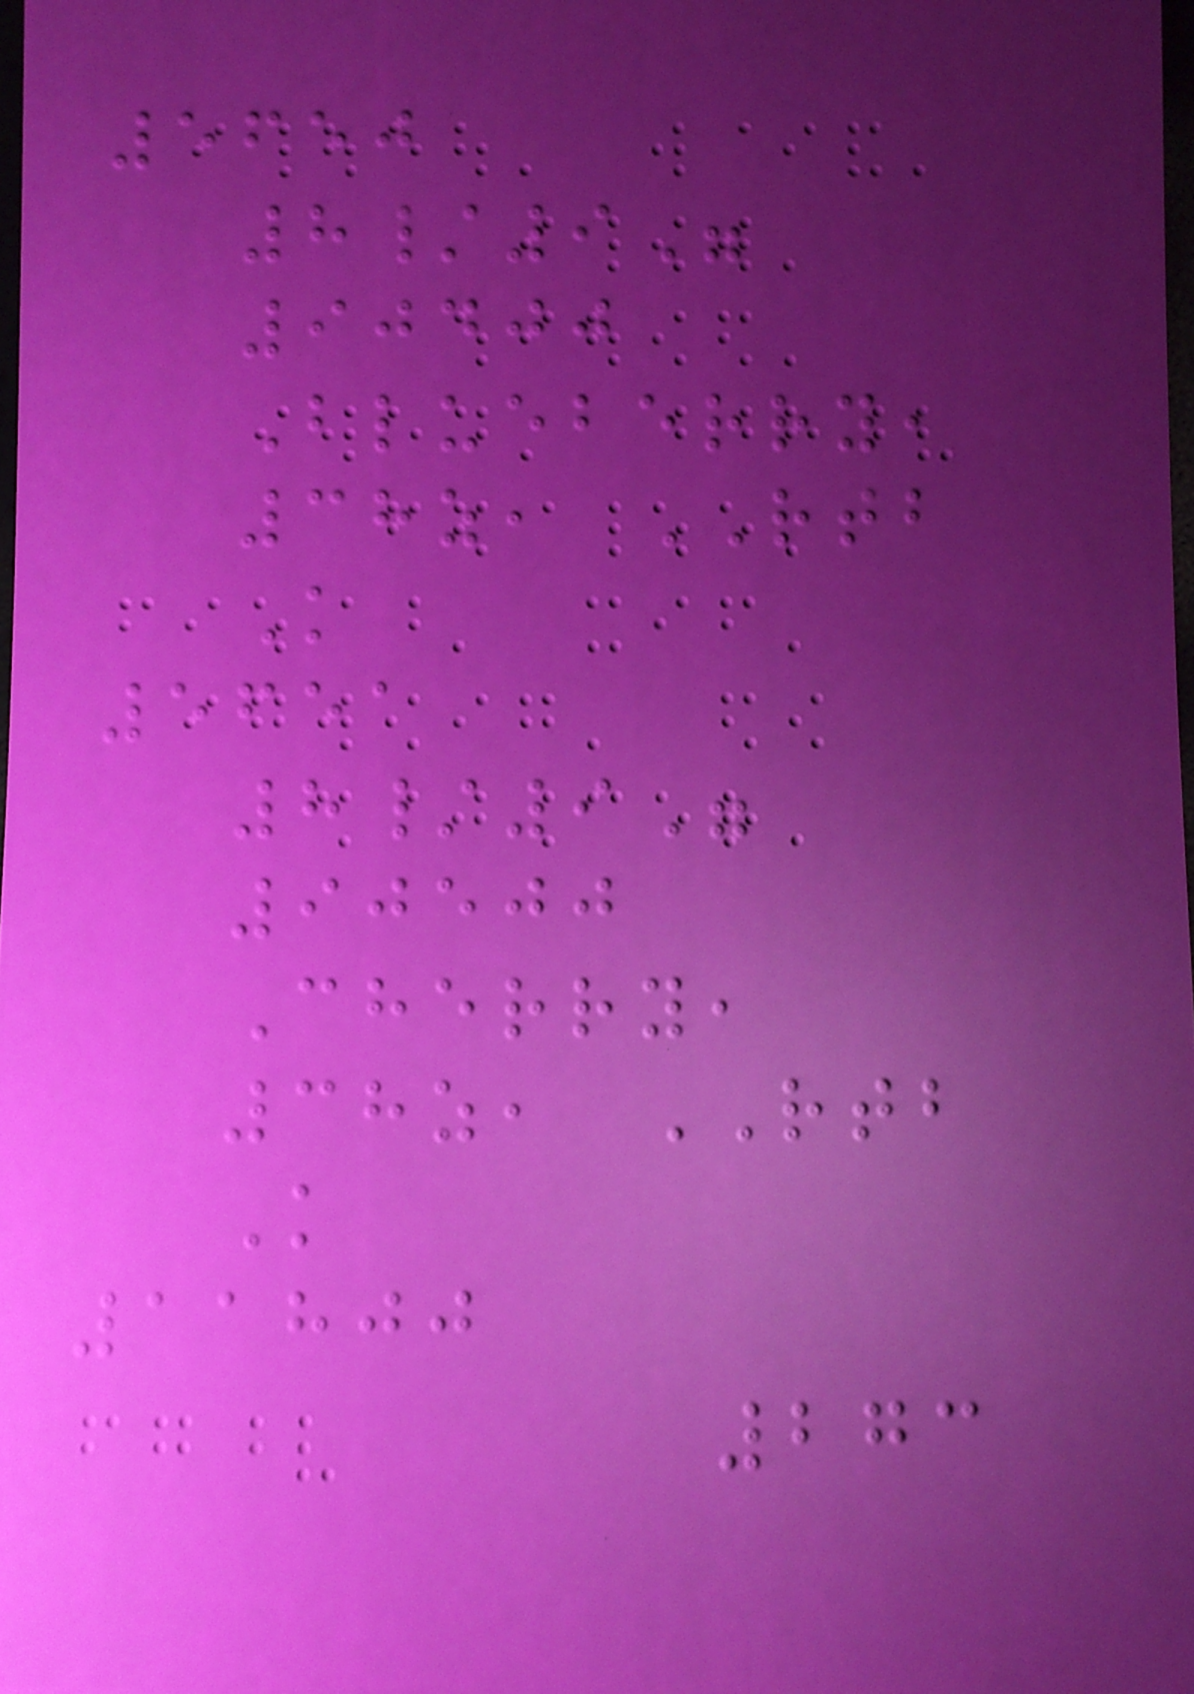5650
8/9"
90400
Blueberry,
38z, RTB
K
5651
8/9"
90500
Cherry,
38z, RTB
K
11800
273
